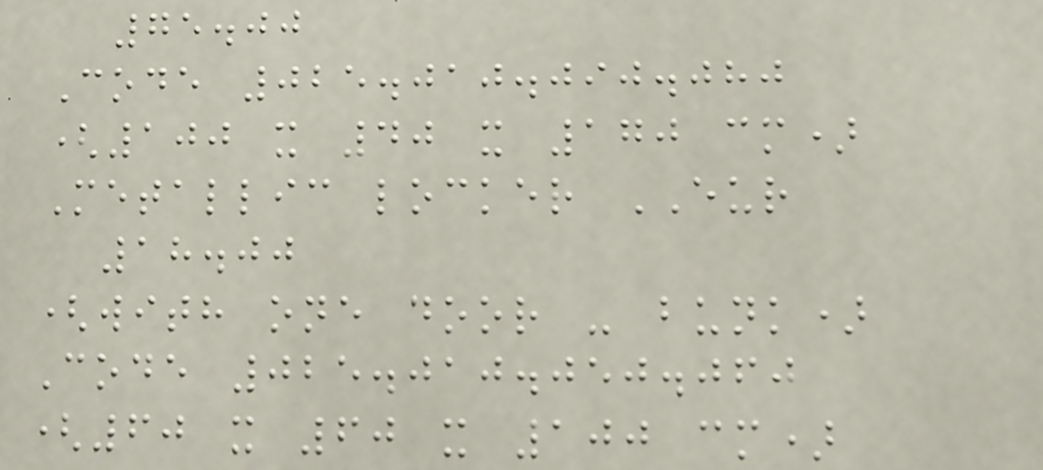75.00
Code 025.010.090.080
(100 x 40 x 170 cm)
Metallic locker EUR
18.00
(with one door - bunk)
Code 025.010.050.060
(60 x 60 x 100 cm)
